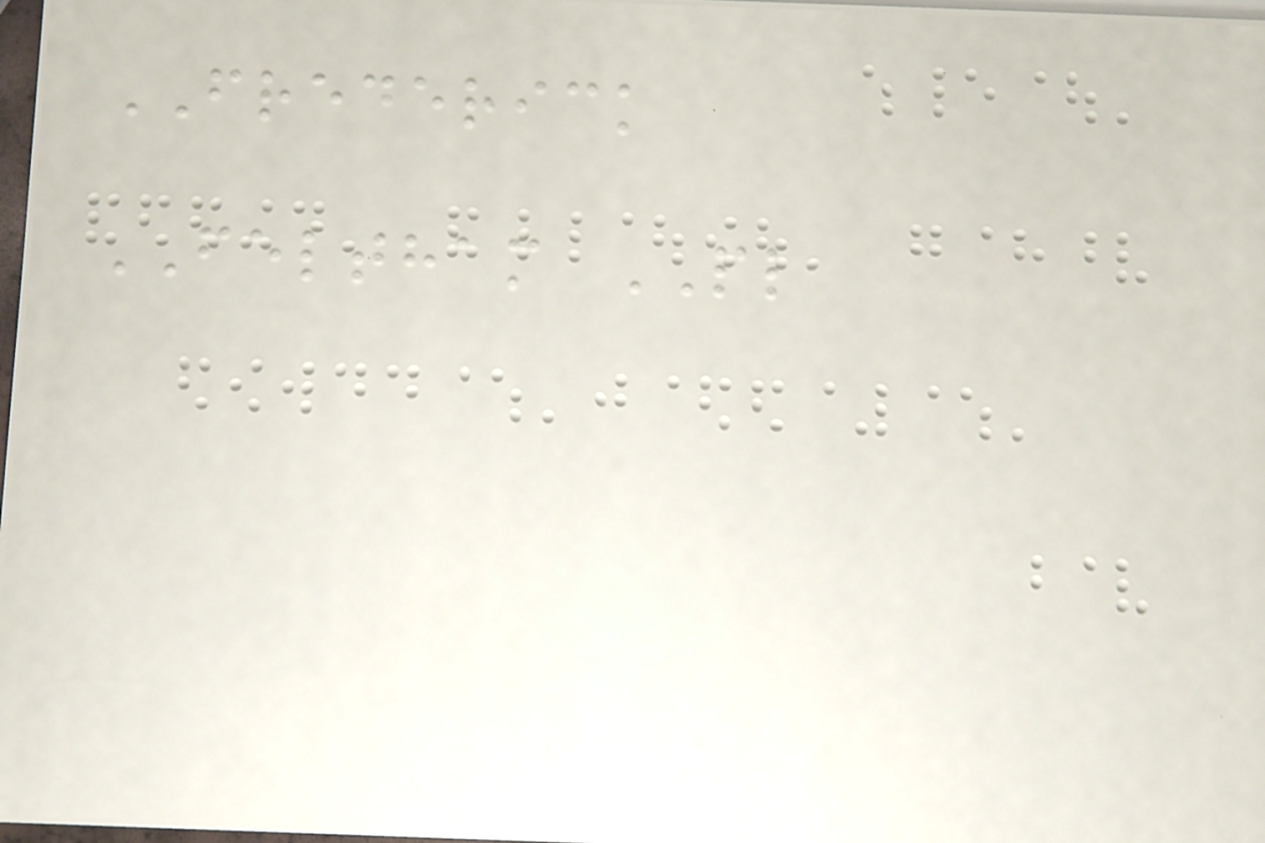FREDERICK
FELTHAM PL
